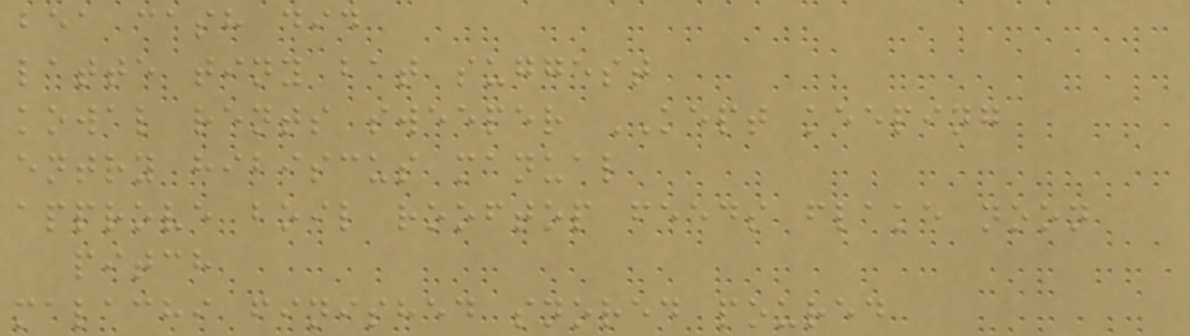bea cash did
latte tiny bat suggest
kowal rents sweeper KEPT keeping
entry hibiscus manual
approve boil rooftop feeds flake noon
pitch
malachi finished snored poured
